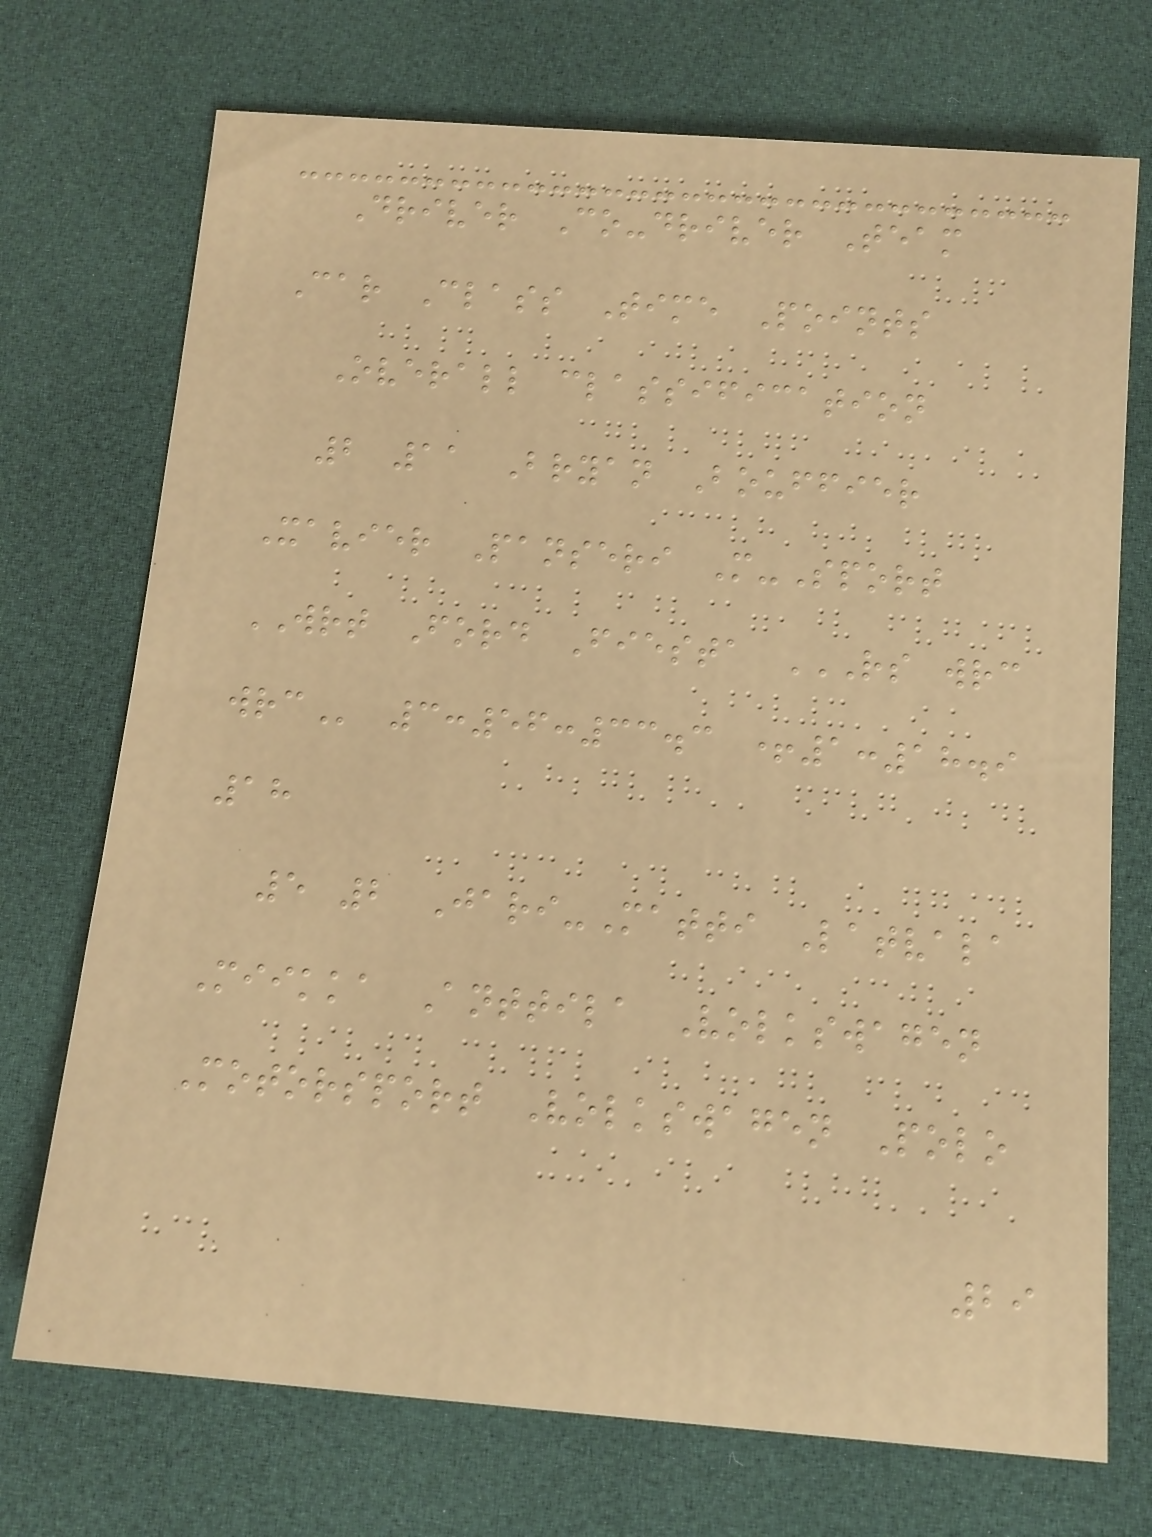Driver Co-driver Team
Car Class Time Points
Overall classification
2 11 Bryan Bouffier
Xavier Panseri M-Sport
WRT Ford Fiesta RS WRC
WRC 3:56:33.3 +1:18.9
18
5 2 Jari-Matti Latvala
Miikka Anttila Volkswagen
Motorsport Volkswagen Polo
29
